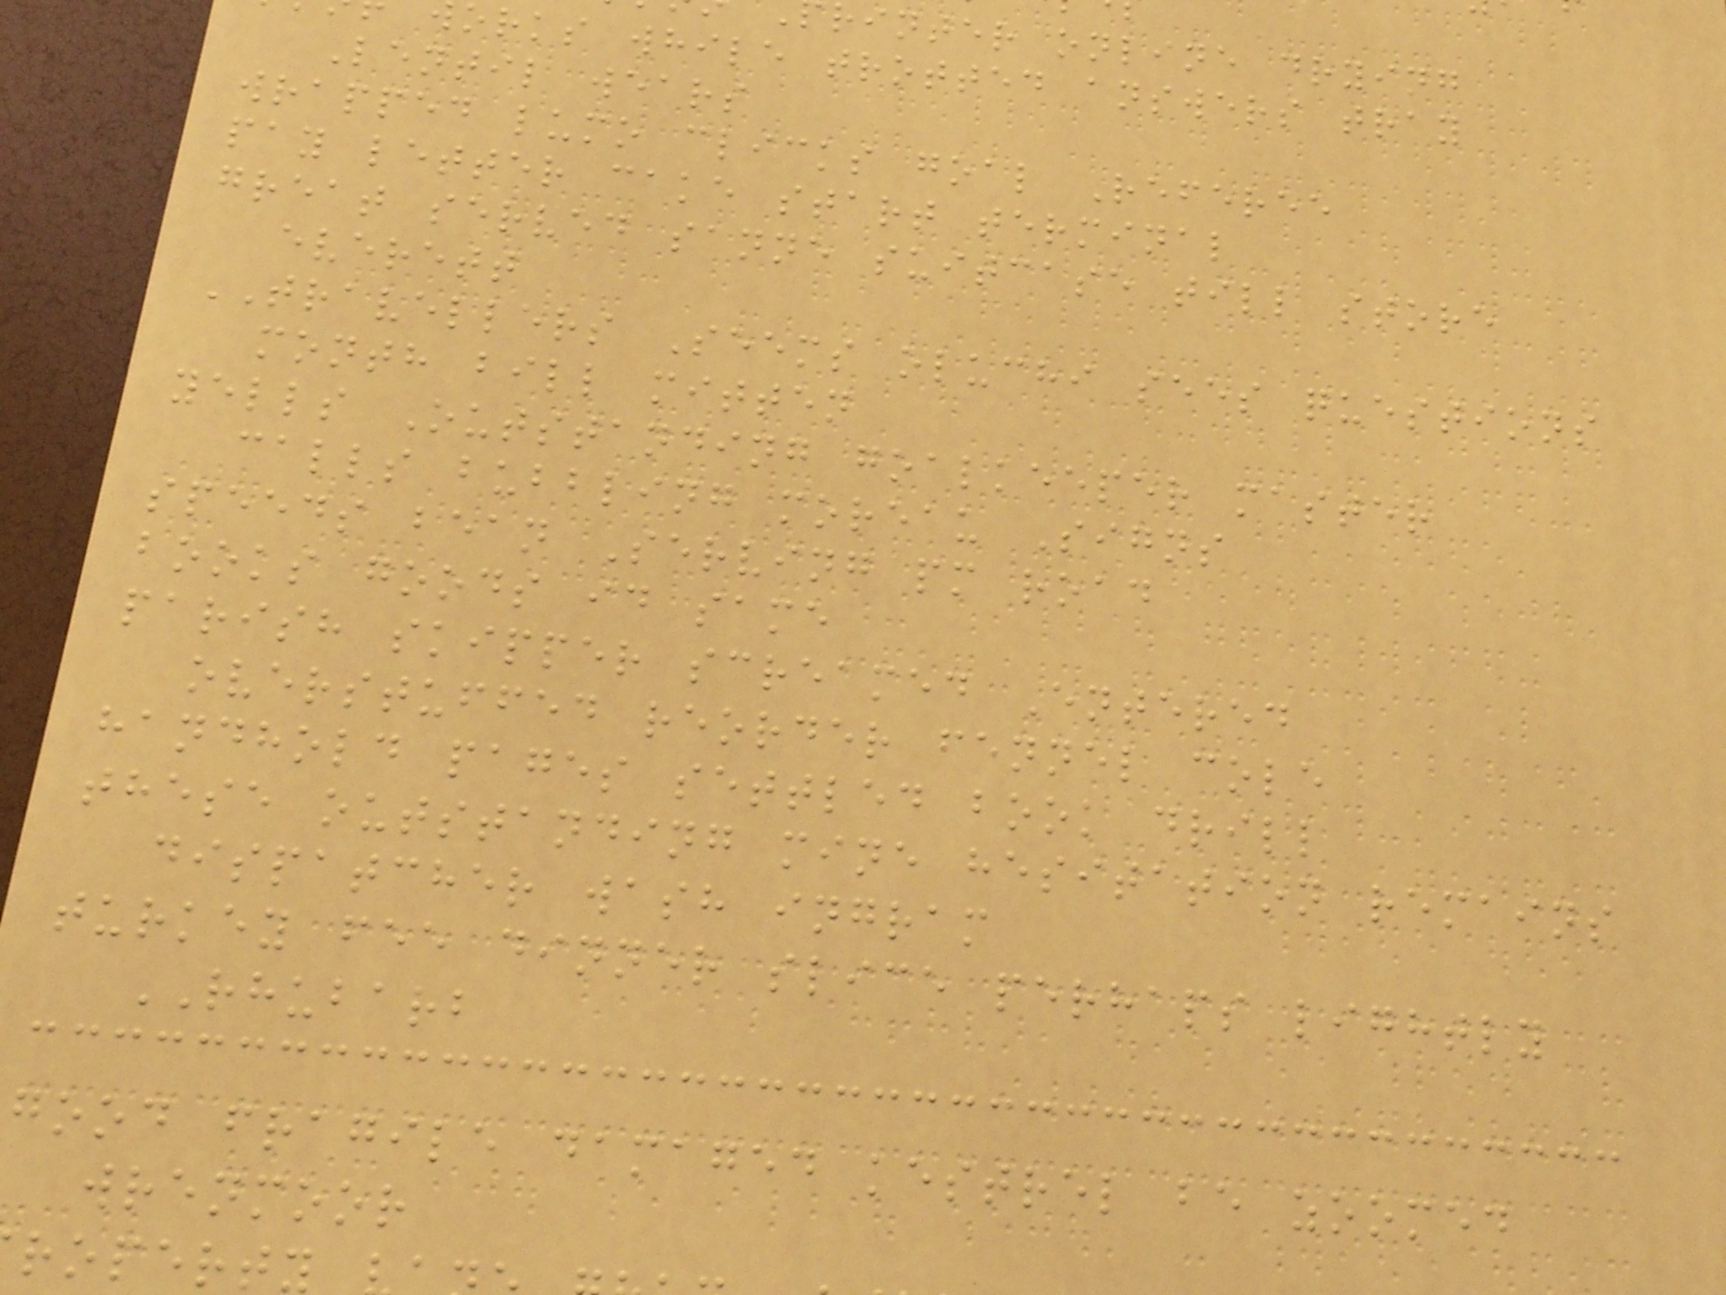rinter online drying
orks while trotted answers tray
Lentil wears
wrapped lumo clicks goal Referee
pay letter cake start terminal
great served sanne suitcase till store
everett
TRAVELLERS Seems oluchi sees questions
month bill mitten
yells Outstanding goalkeeper master
calls bubbling moreau Signs
speeds bean Serving pm road
books goods id same
parish skipper screamed Entered
overstuffed reorder fennel cole
handhold pages settled book drill
these outstanding mine hesitation remains
dispatcher wash ingram
turkey fee dinner slice perhaps lightly
RHUBARB
good fragile damaged kestrel be zoomed
wrenmoor
